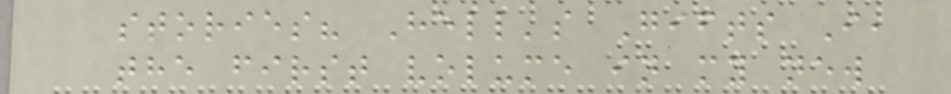stories? Hell's Gifts I,
the first volume in my new
